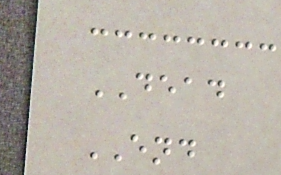DEAD
END
